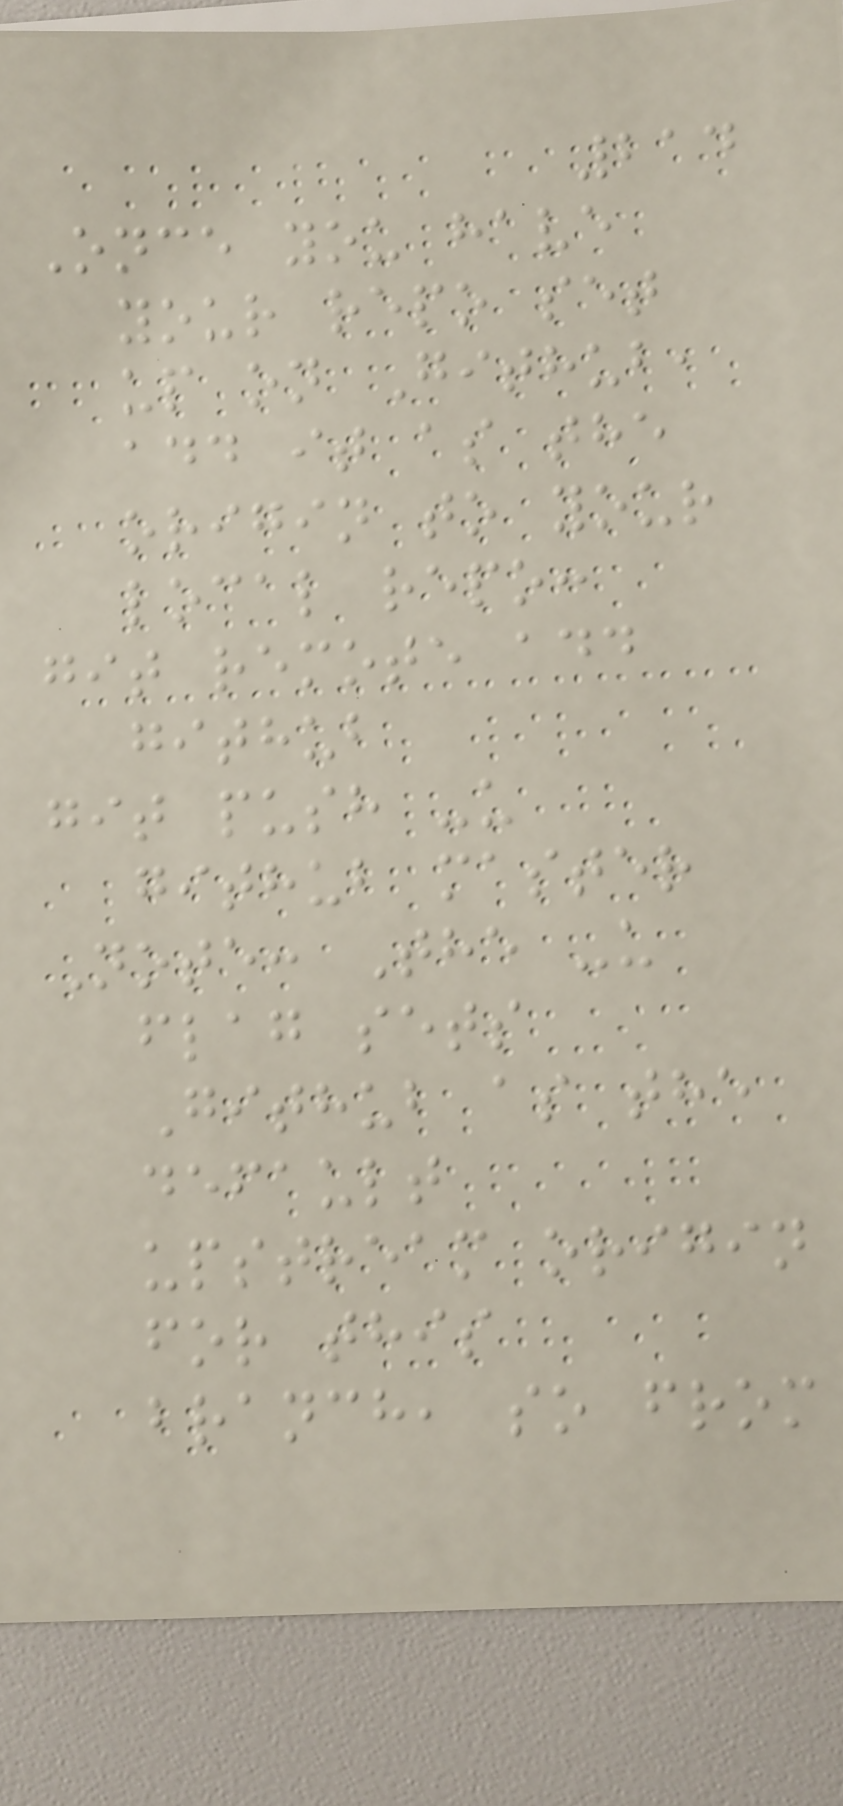214
Once you have
your repo set
up on Github,
add it as the
origin to your
local repo:
git remote add
github
git push -u
github master
Note: The -u
flag sets
Github as the
default
upstream origin
for this
branch, so from
